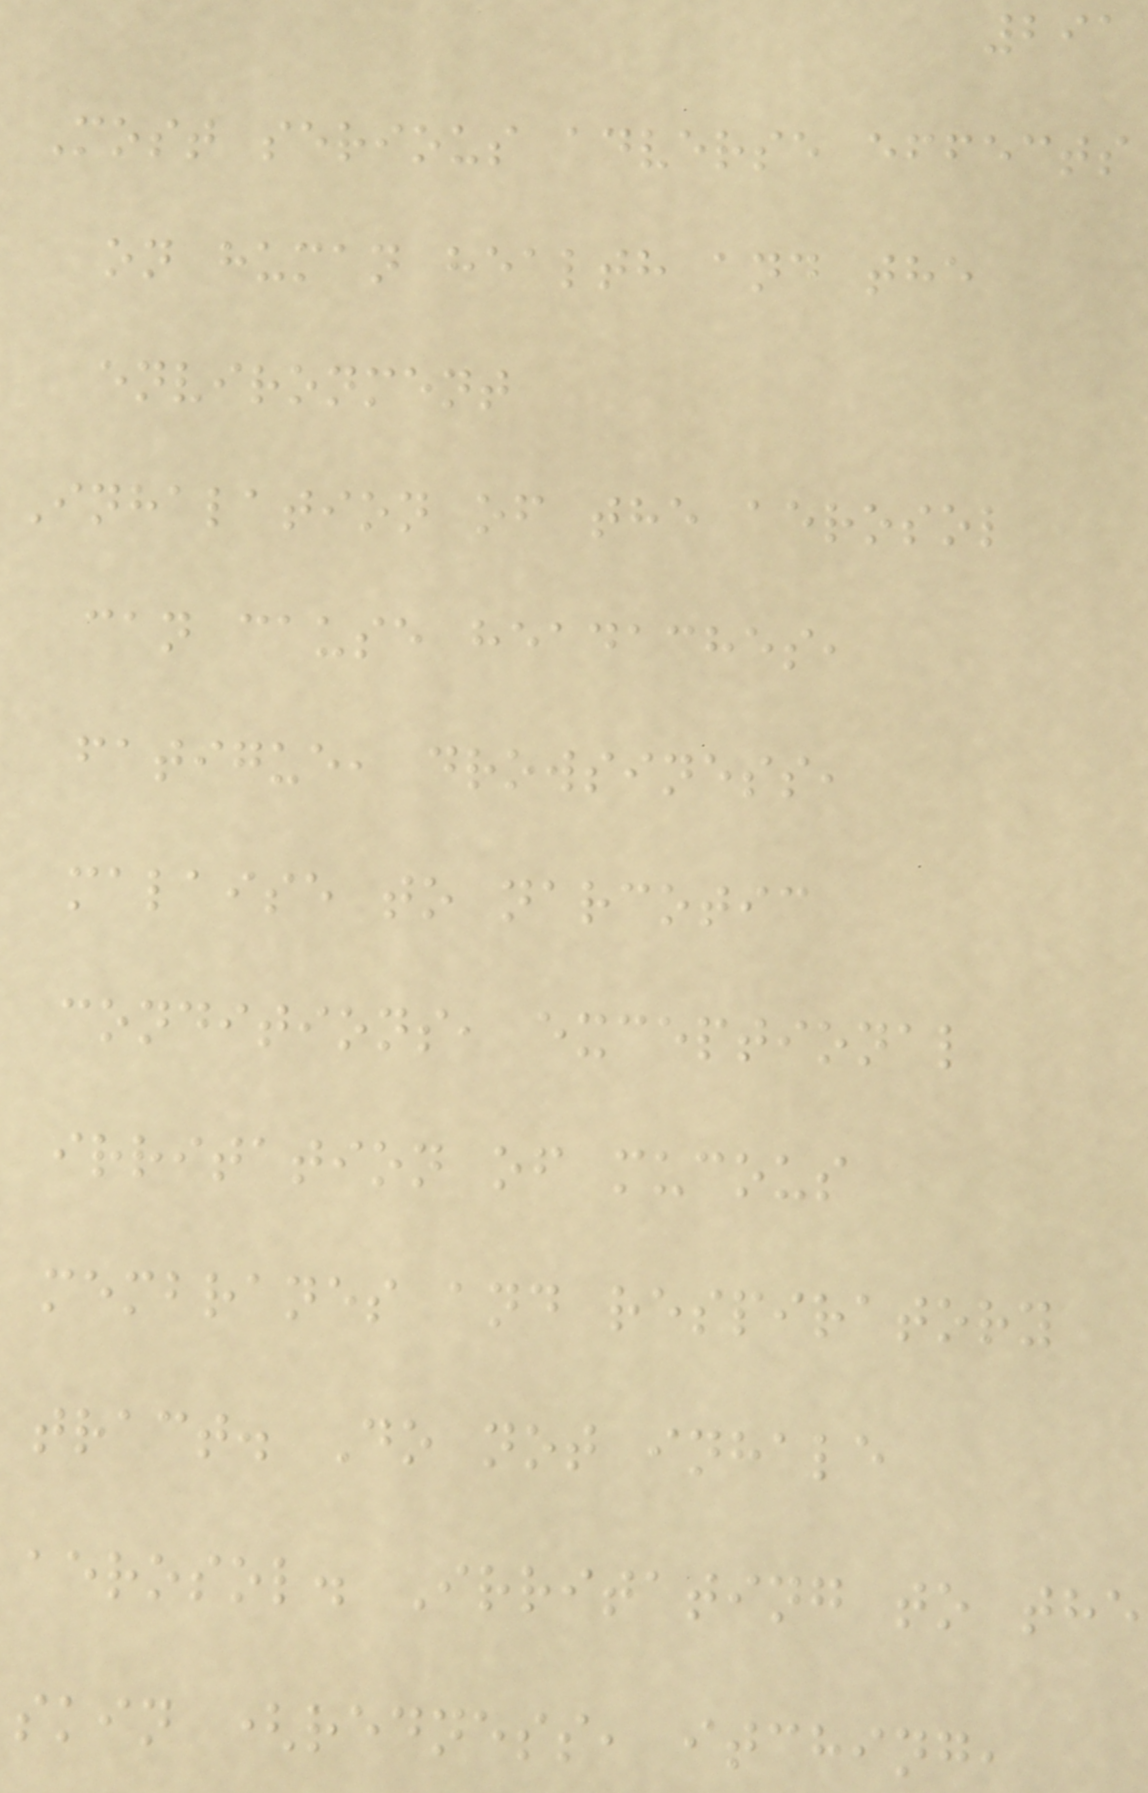291
Most serious adverse effects
on human health and the
environment
Inhalation of the aerosol
can cause headaches,
fatigue, drowsiness,
malaise to narcotic
conditions, exceptional
irritation of mucous
membranes and respiratory
tract. Do not inhale
aerosol. Irritating to the
skin (redness, itching,
